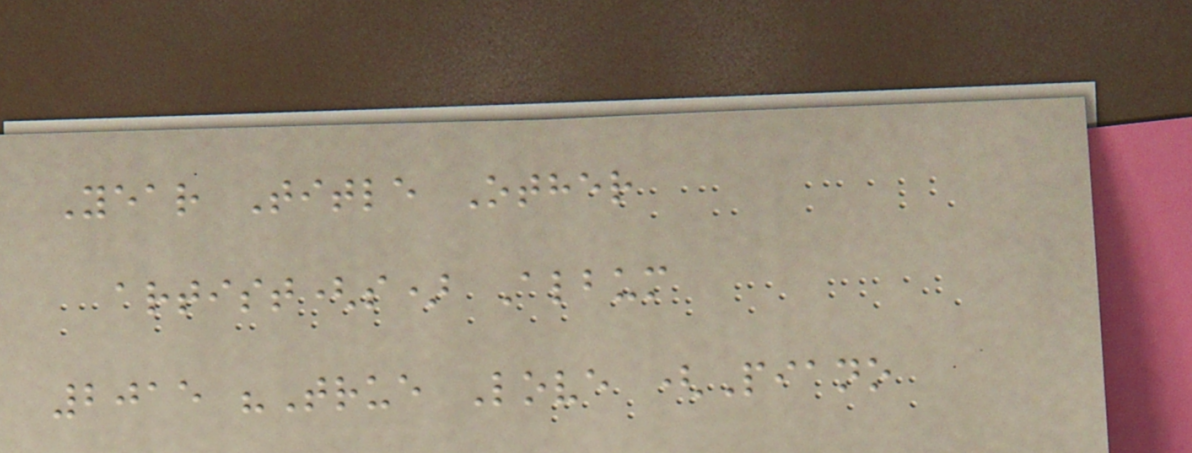Year Title Other
artist(s) Album
2015 "True Love (Piano
